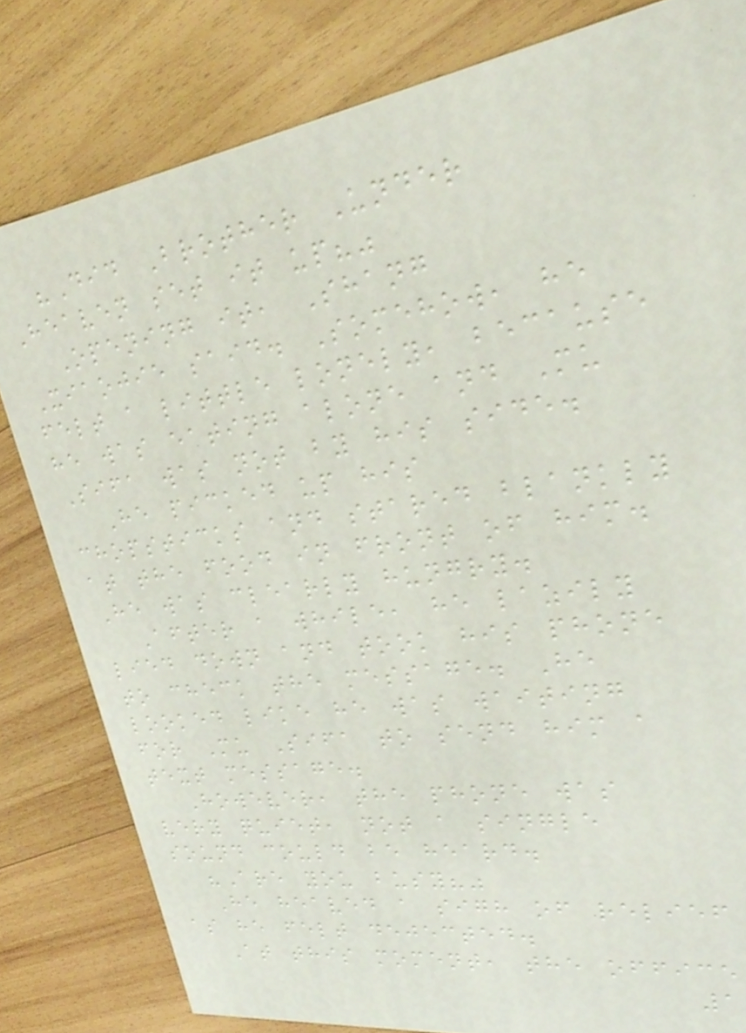"Did Brother Under
Heaven set it up?"
Opening it, Shang
Xiaojie said. Somehow, he
felt a little lonely, because
he was eating alone and Mu
Sifa was not by his side.
He picked up his
chopsticks and stared blankly
at the food in front of him.
He was clearly hungry.
After a while, he lazily
lied down and took his phone
to check the message. He
looked like he was waiting
for Mu Sifa to send him a
text message.
However, the phone was
very quiet, not a single
sound could be heard.
"Are you busy?"
He heaved a sigh of relief
as he felt dejected.
At this moment, the office
1
